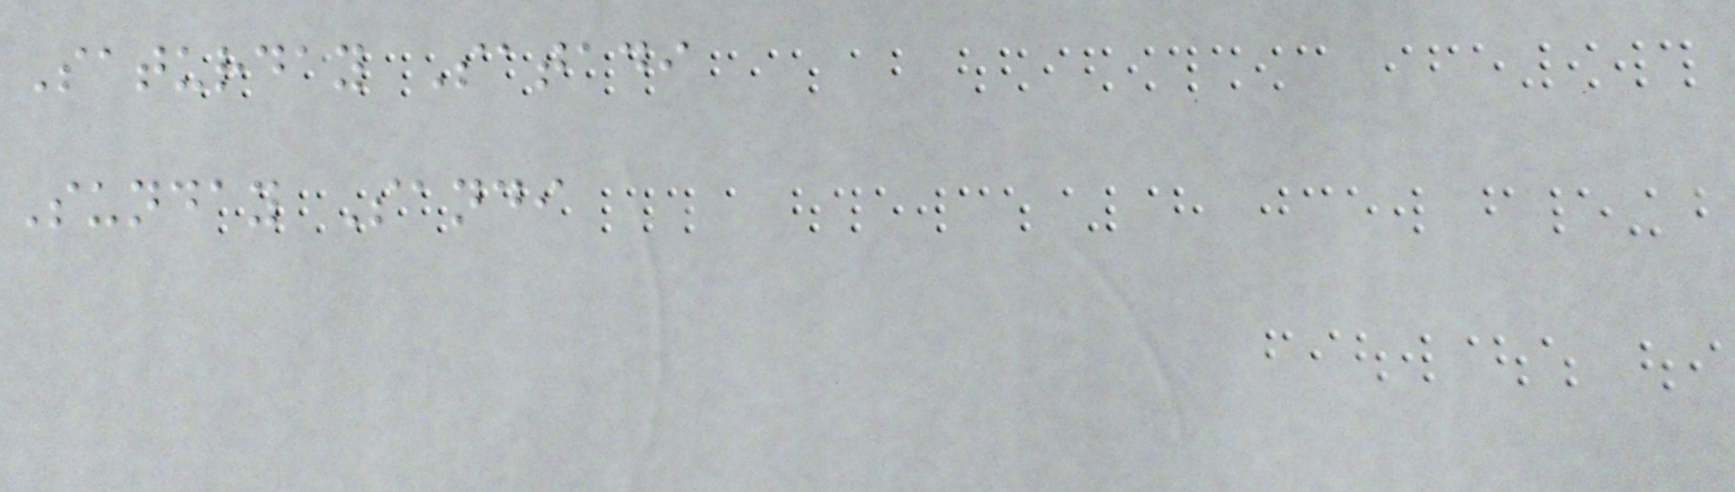Saturday Satadi
Sunday Sandi
